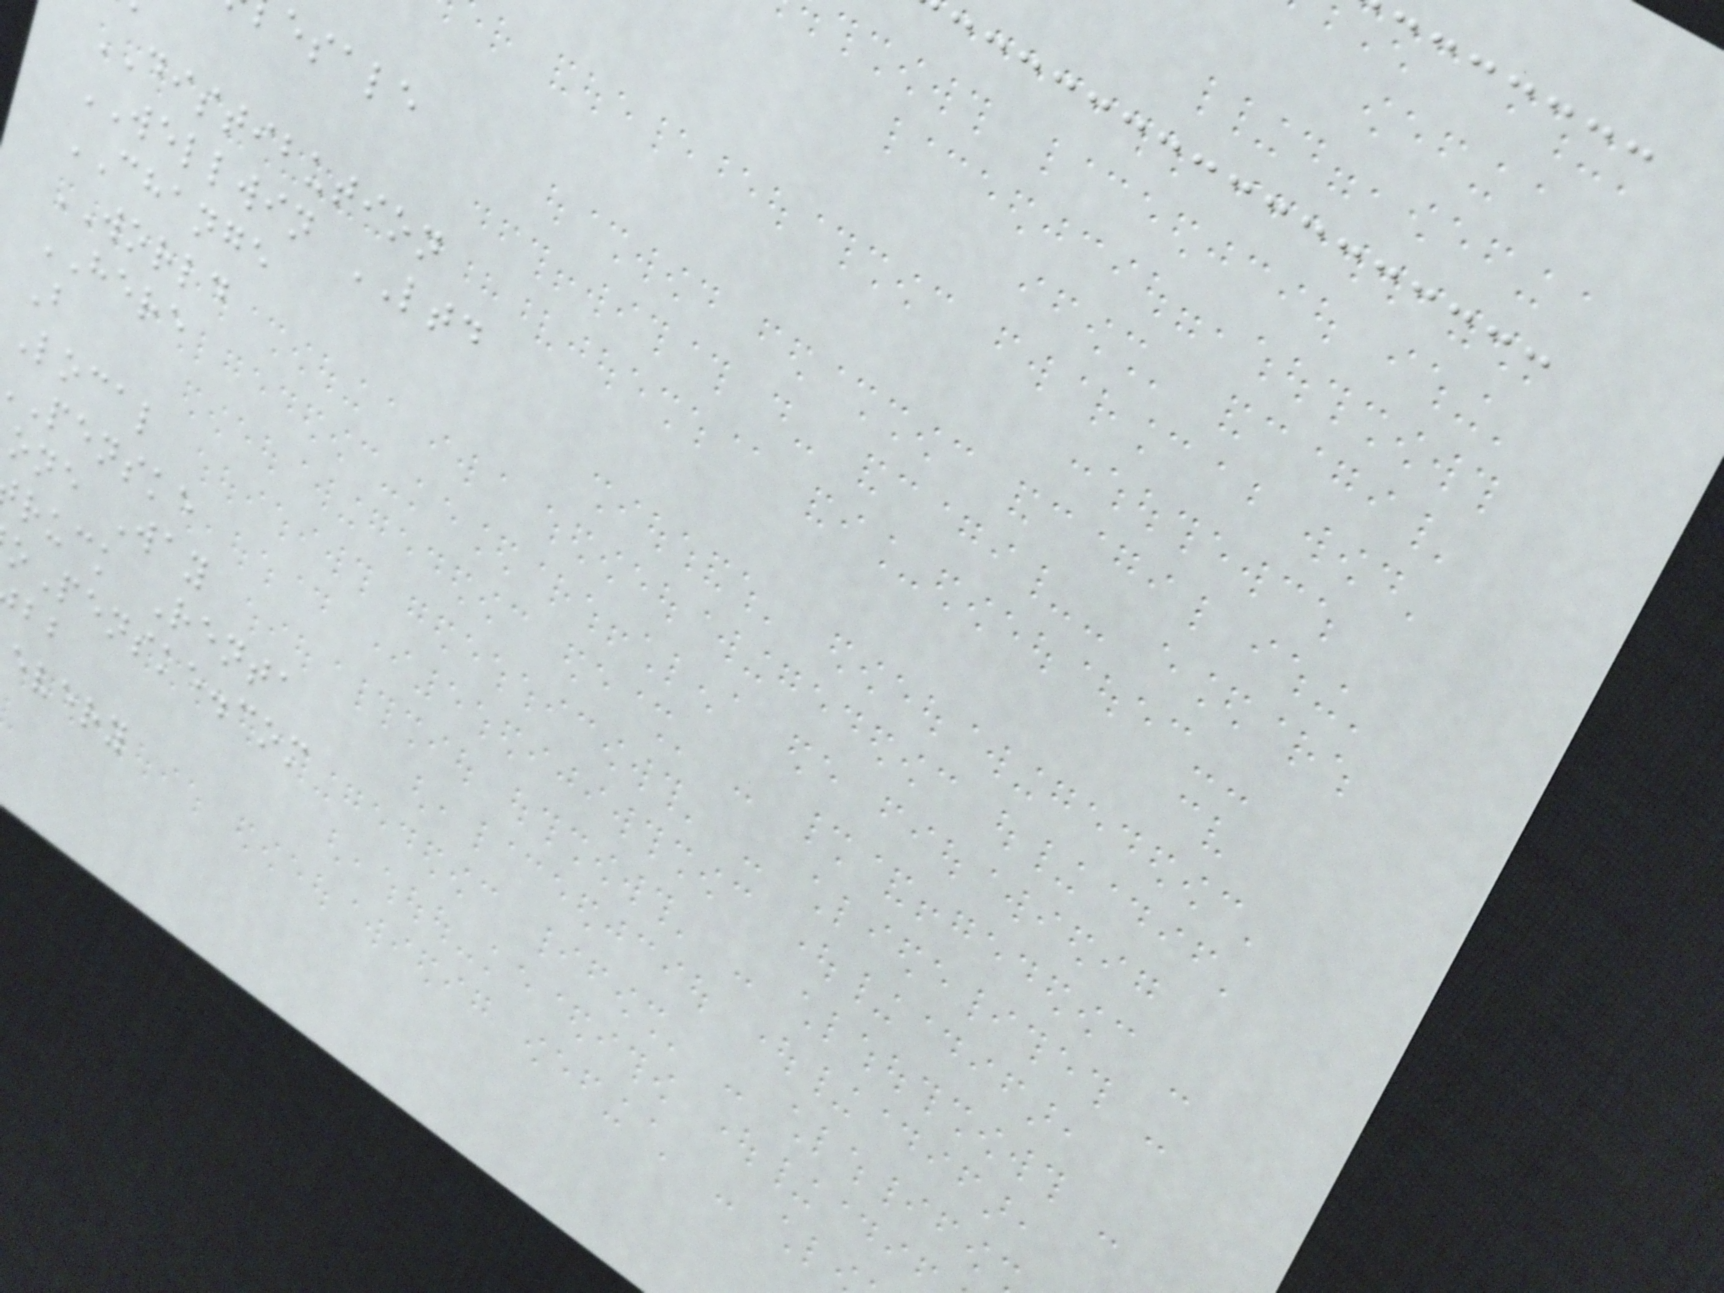esale
DISTIBUTION
WELLWIN LTD
CHANGE
WORLD
HERE
B
Local
penske
one Way
ruck Renta
oPenske.com
every
